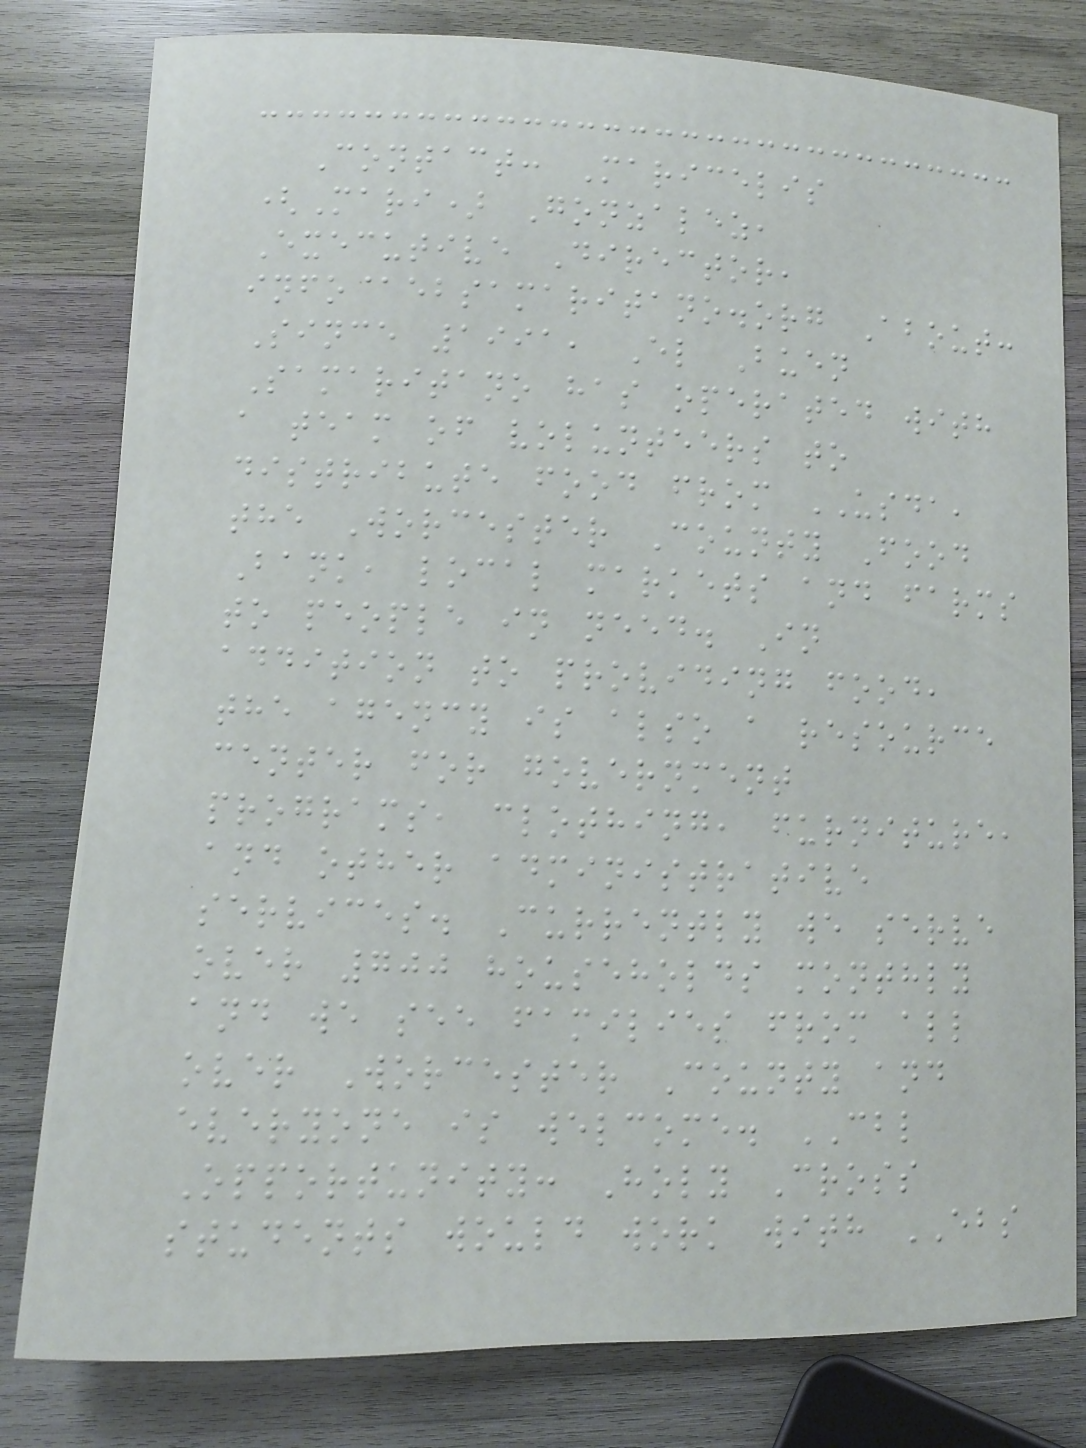Contact: Maricelis
(Mari) Gonzalez,
Executive Director,
info@ebsamaritano.org About:
Since 1991, El Buen
Samaritano has operated with
a team of volunteers to
distribute food from USDA,
the Worcester County Food
Bank, local markets and farms
to people in need. In
addition to providing food,
the agency is also a resource
center for government
programs, clothing, furniture,
and other administrative
services. Currently we serve
over 700 households monthly
and we see families from all
over Worcester County and
everyone is welcome. CBL
Opportunity: Holy Cross
students would work with EBS
